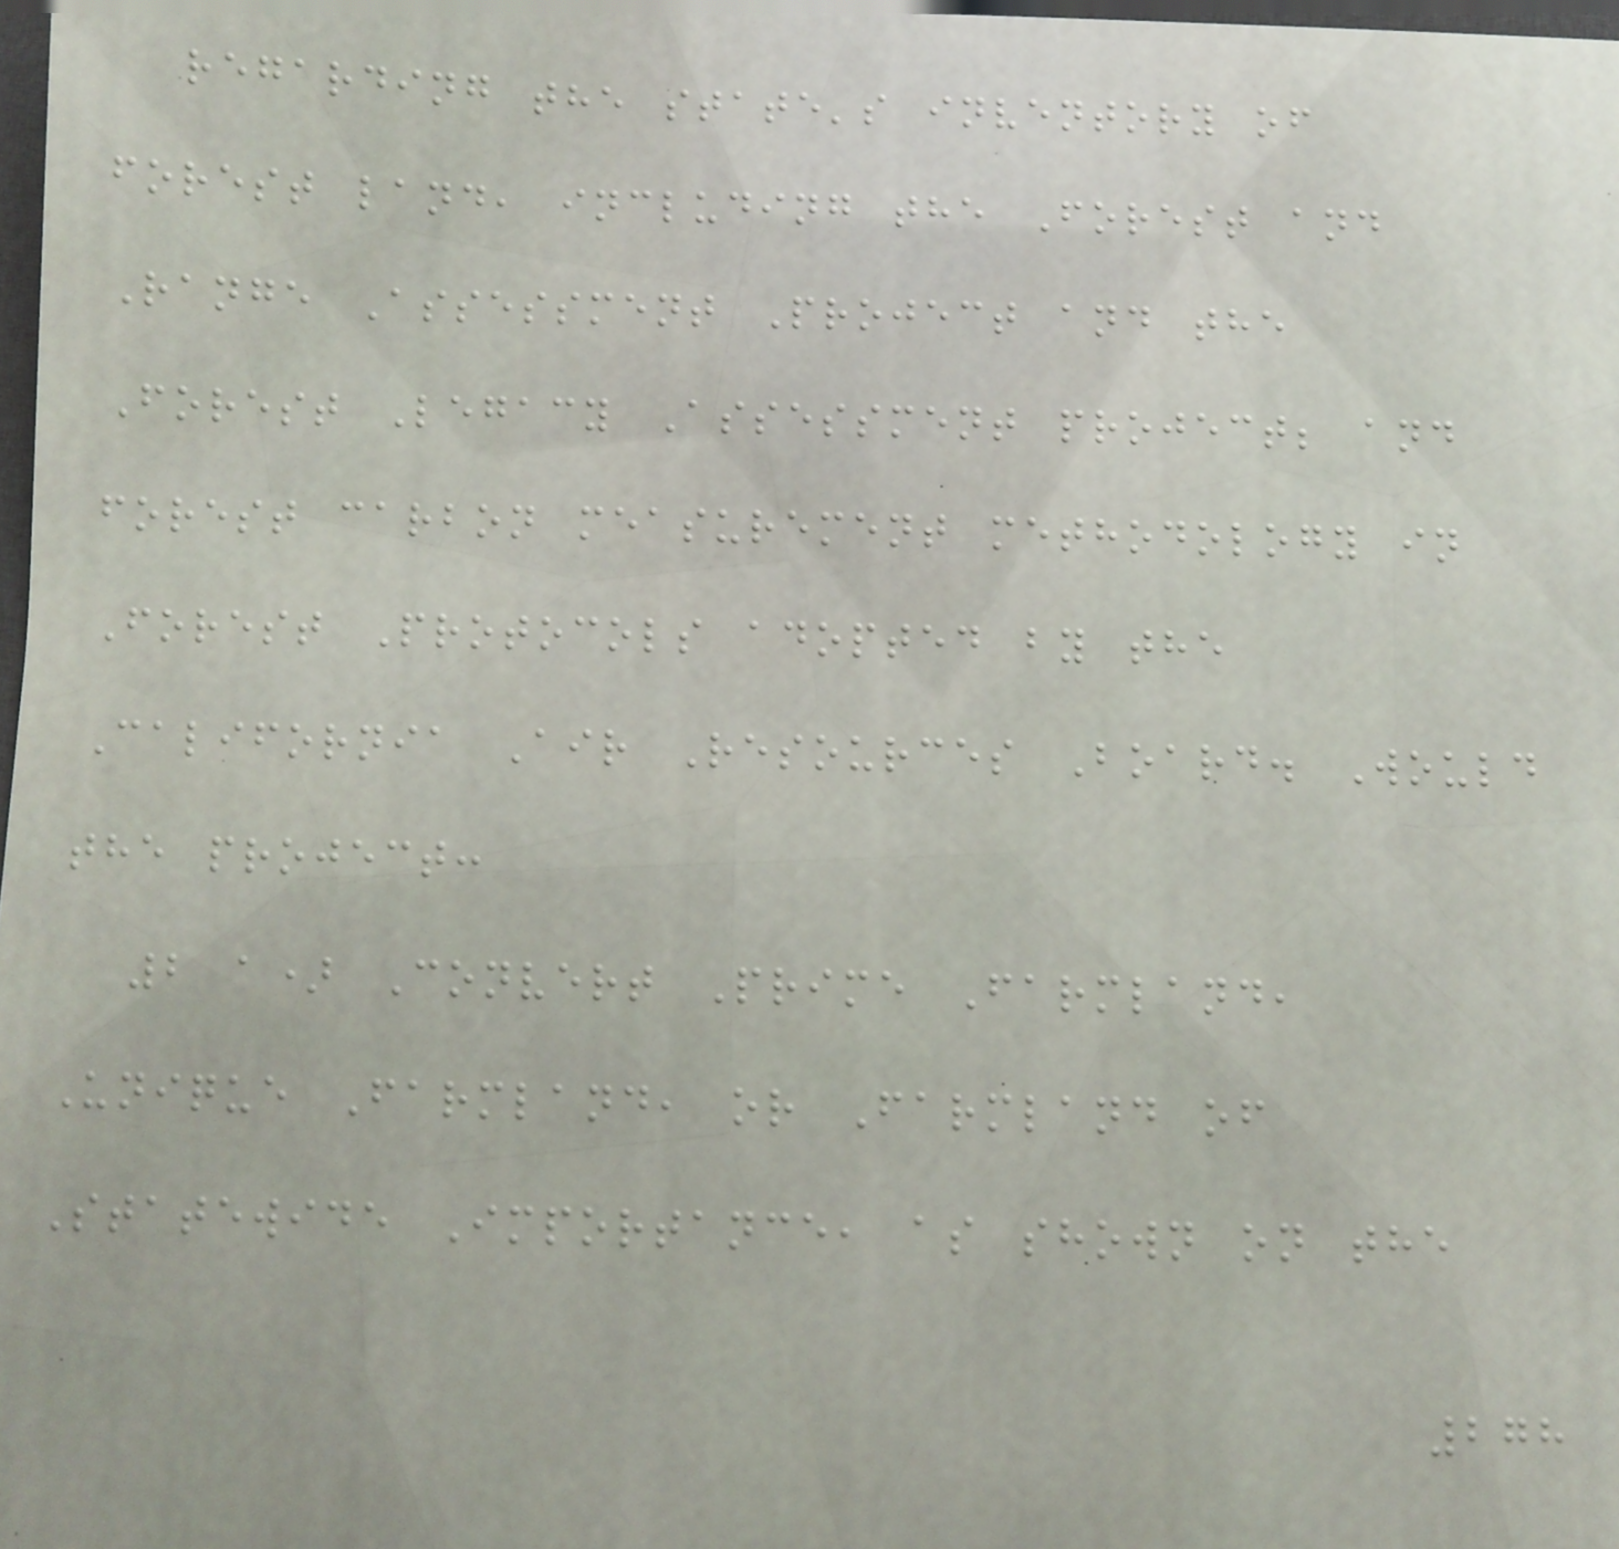regarding the state's inventory of
forest land, including the Forest and
Range Assessment Project and the
Forest Legacy Assessment project; and
forest carbon measurement methodology in
Forest Protocols adopted by the
California Air Resources Board. Would
the project:
2 a) Convert Prime Farmland,
Unique Farmland, or Farmland of
Statewide Importance, as shown on the
278
